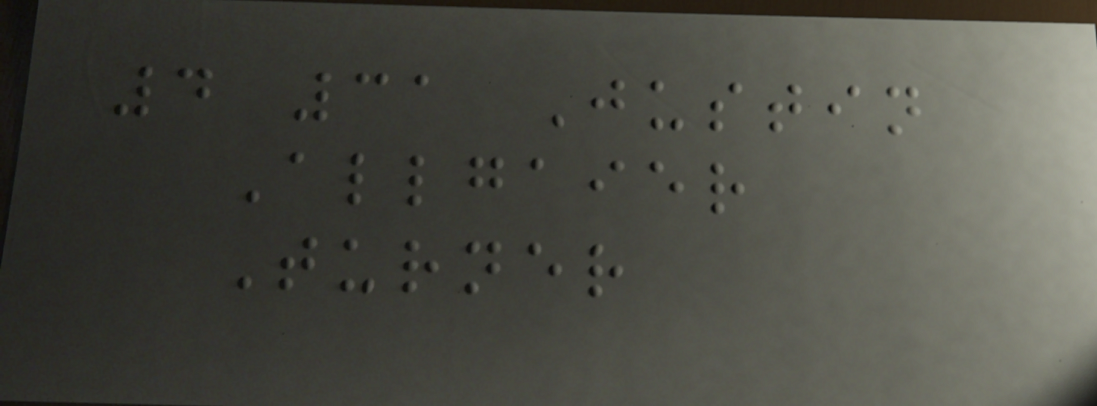4 31 Justin
Allgaier
Turner
